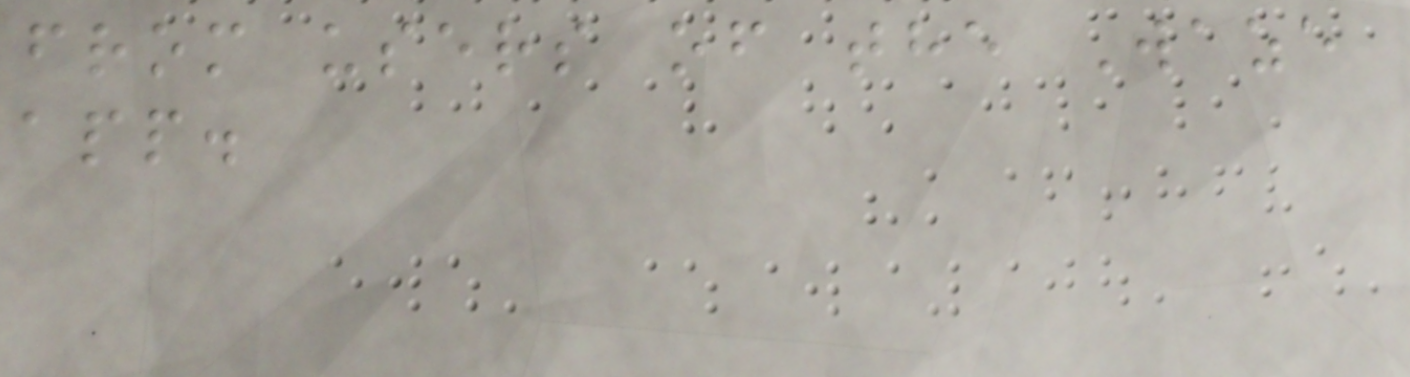from users of the Waze
app.
